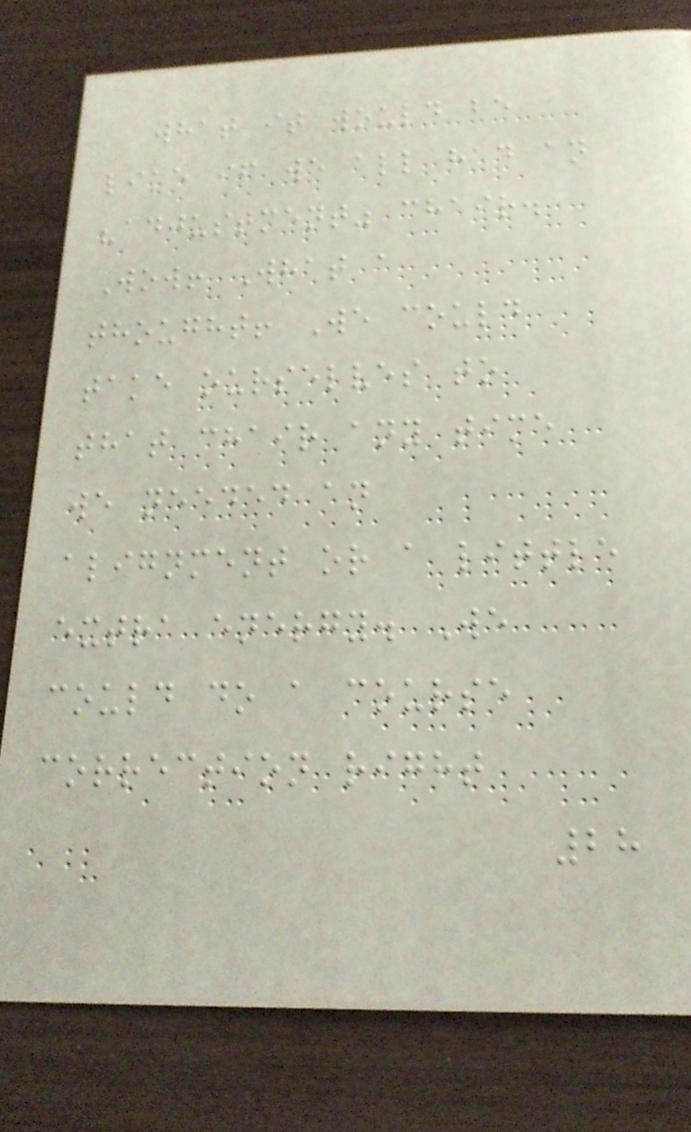what it would be
like if we all had an
"adjustment" chair.
Wow! What a
thought! We could
take ourselves to
that chair any time
we needed an
alignment or a little
extra energy. We
could do a course
correction right
28
